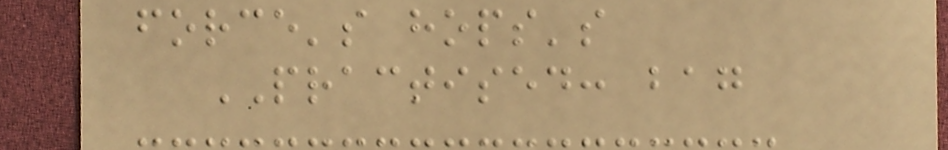force's hops's
PRACTISED: bag
